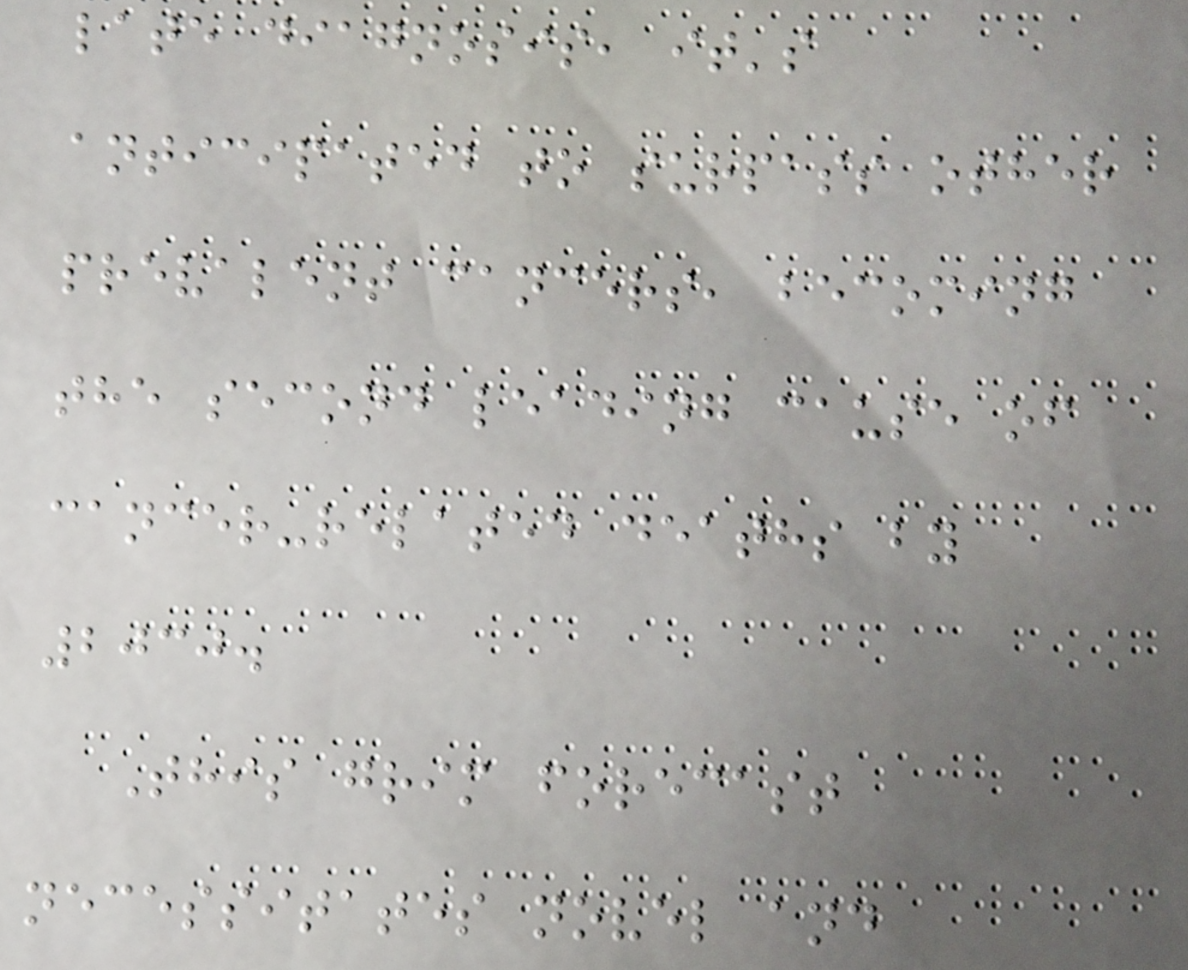late diagnosis, it's
anticipated to surpass other
prevalent cancers, becoming
the second leading cause of
cancer-related deaths by
2030.
This grim forecast
necessitates novel and
